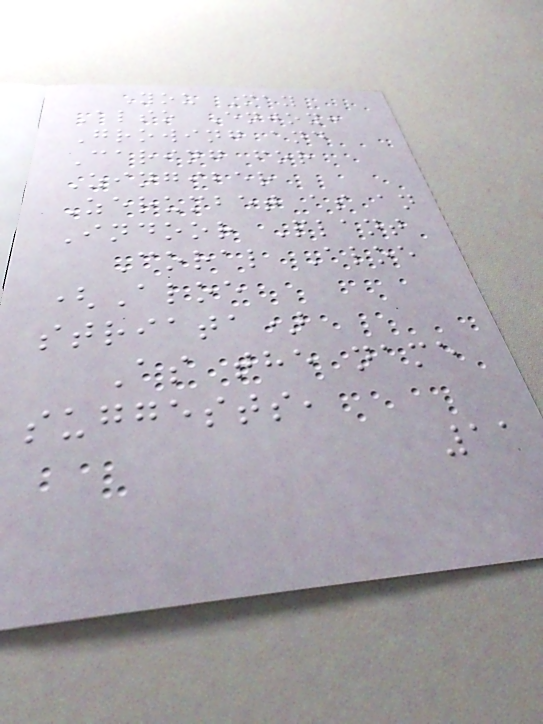You May
Also Enjoy:
Growing and
Caring for
Zingiber
Zerumbet as an
Indoor Plant
Coral Aloe
(Aloe
striata)
As the name
suggests,
11
